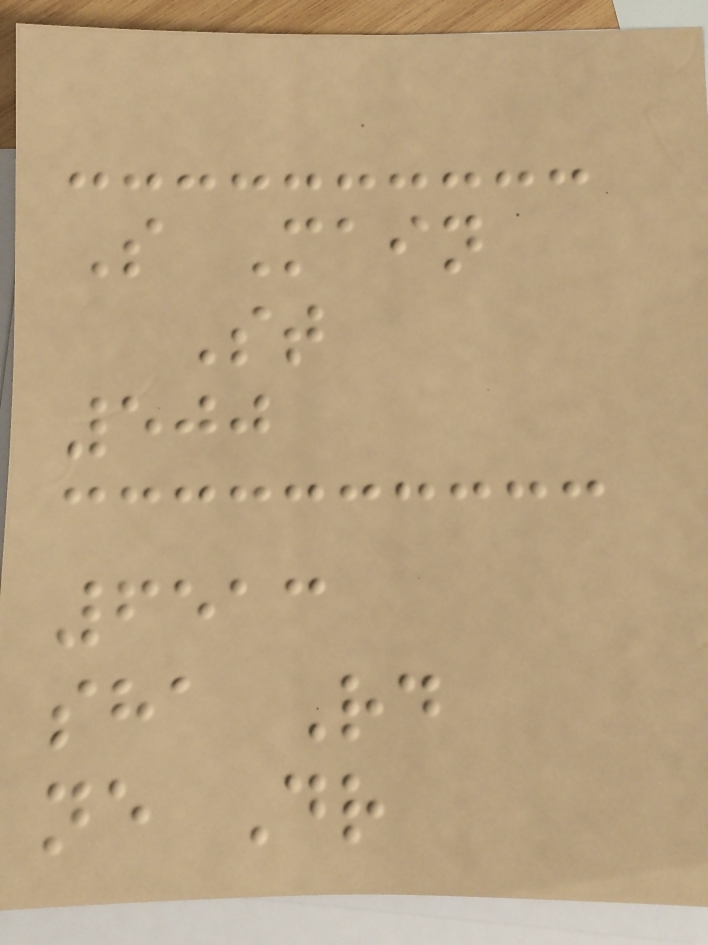S Main
St
500
6513
sha Rd
ne Dr
